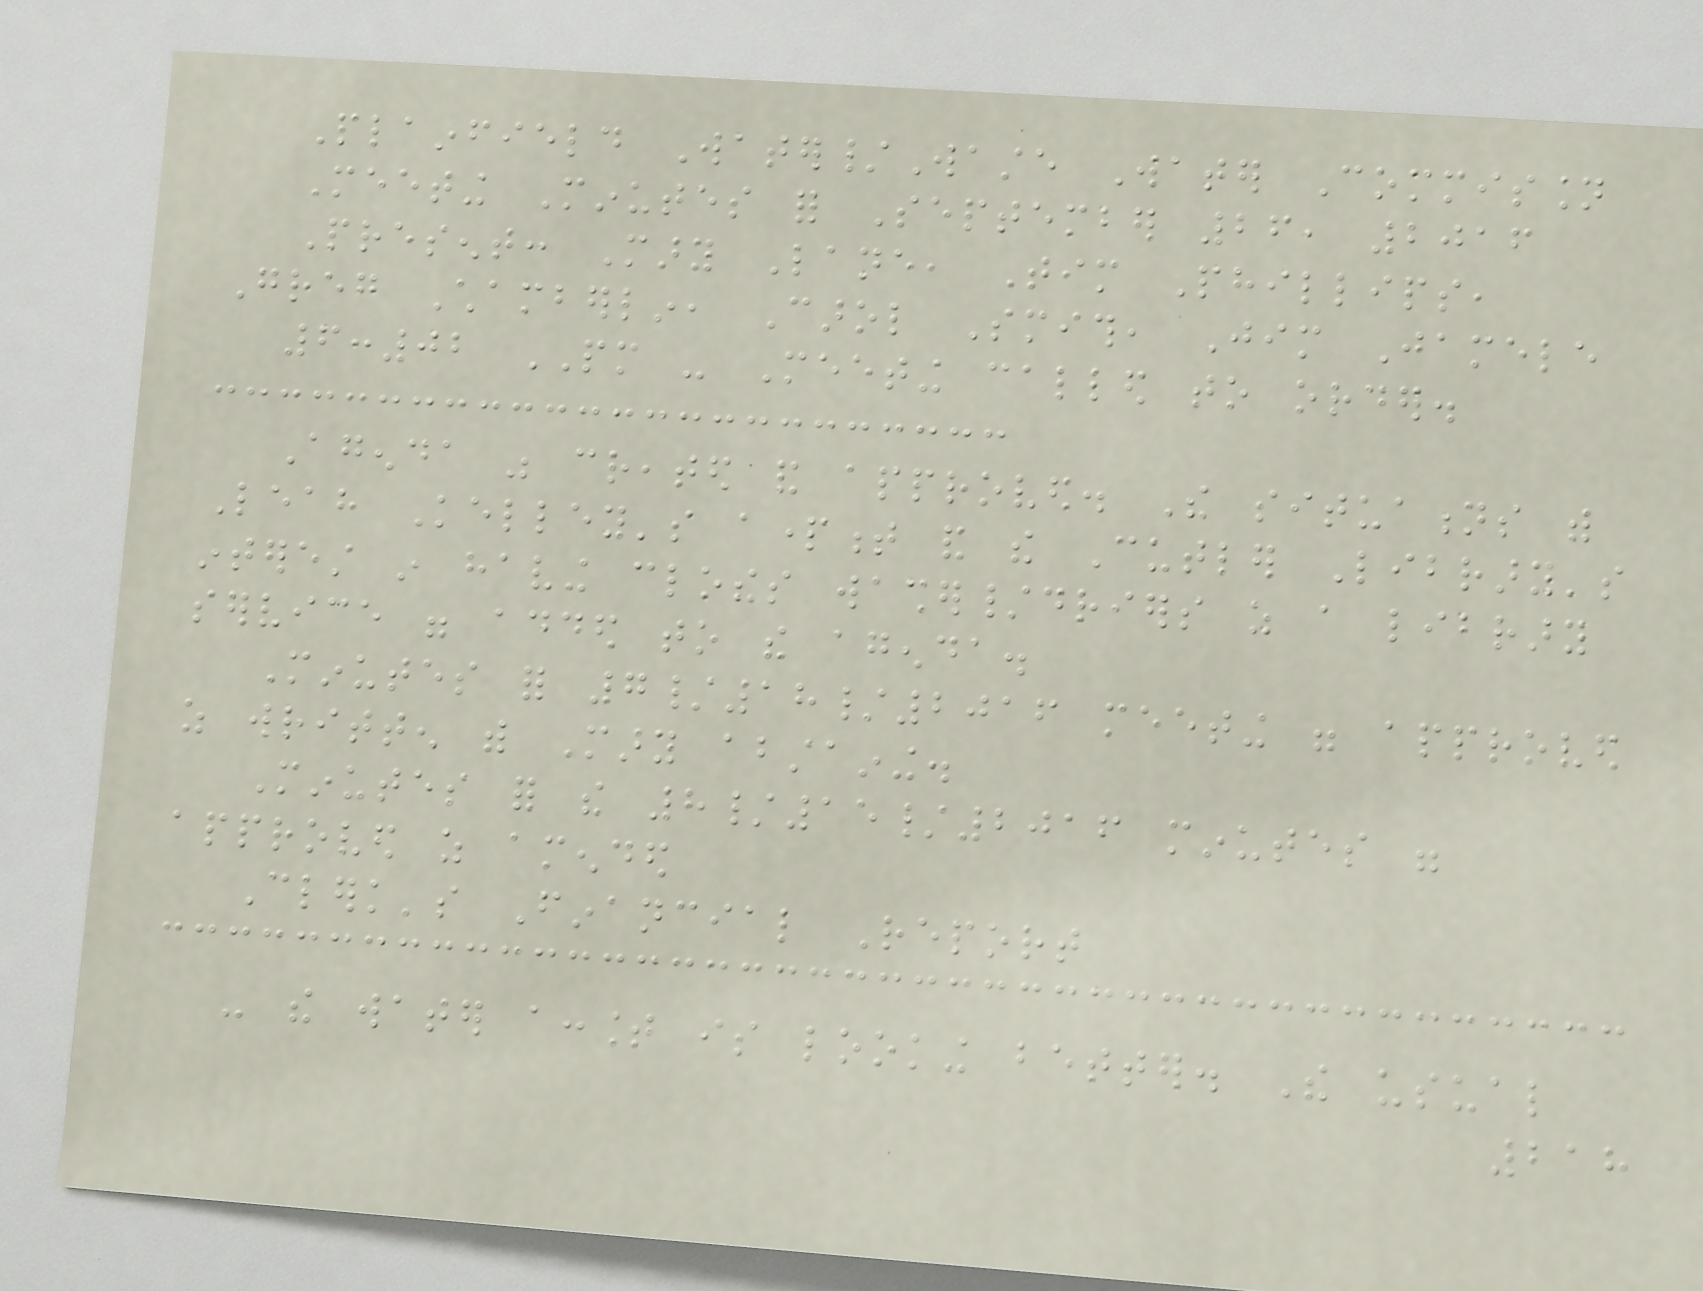Plainfield Water/Waste Water Commission
Meeting Minutes for September 26, 2016
Present: Mary Lane, Tim Phillips,
Greg Chamberlin, Carol Smith, Jim Jamele
6:02 PM - Meeting called to order.
Agenda was created and approved. The situations with
Leah Kelley's apartment and the Cutler Library's
interest in having clothes washer/driers as a library
service were added to the agenda.
Minutes for 7/18/2016 meeting were approved
as written with Mary abstaining.
Minutes for the 8/15/2016 minutes were
approved as amended
Clerk's Financial Report
- the water account is looking better. The usual
218
